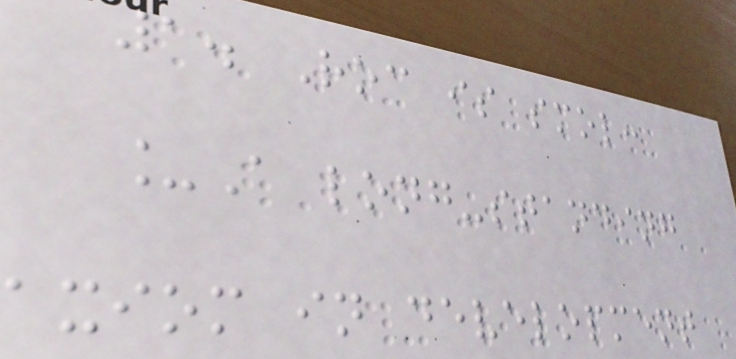1. Roc is smol:
_A long-standing
axiom in development
